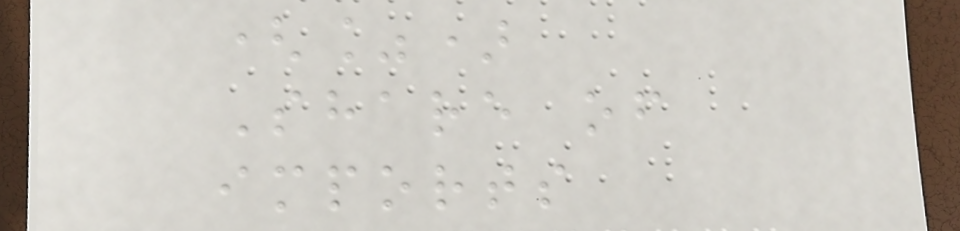(%)
Share of
imports
